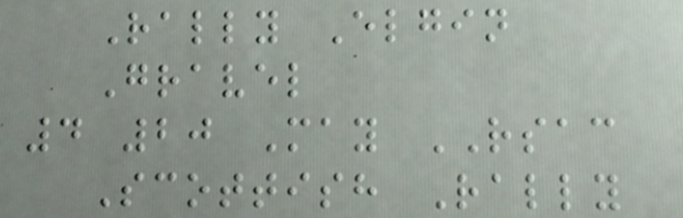Rally Elgin
Gravel
4 20 May RSAC
Scottish Rally
